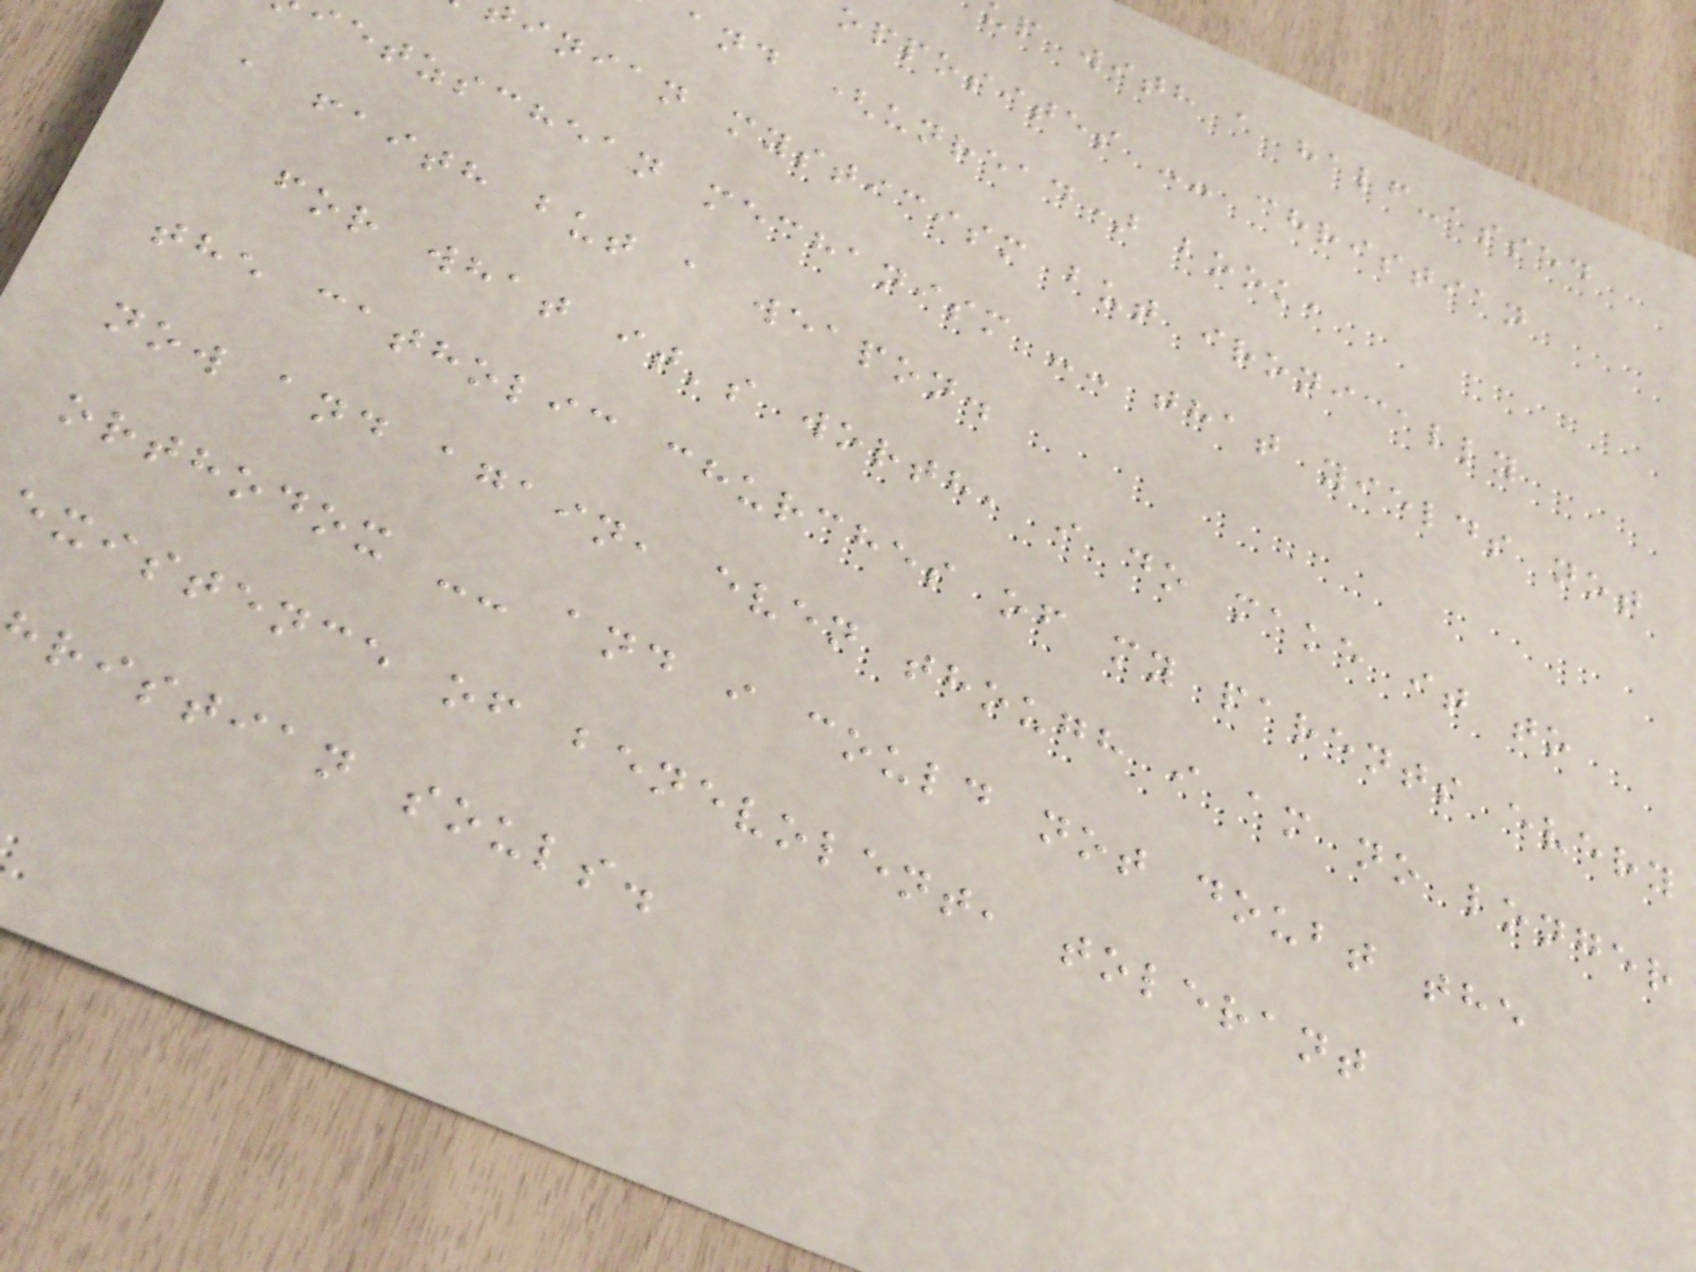p with a half-assed
opposites -- christian
and (unread) book,
inian mysticism but ironically
ietzschean mechanism -- that yields not
a faith but a weapon.
for what it's worth, i do make it to
the catholic churches of my parents every
now and again, even though i am no longer
orthodox -- and i could not doubt the
existence of benevolent, tolerant
ristian souls.
